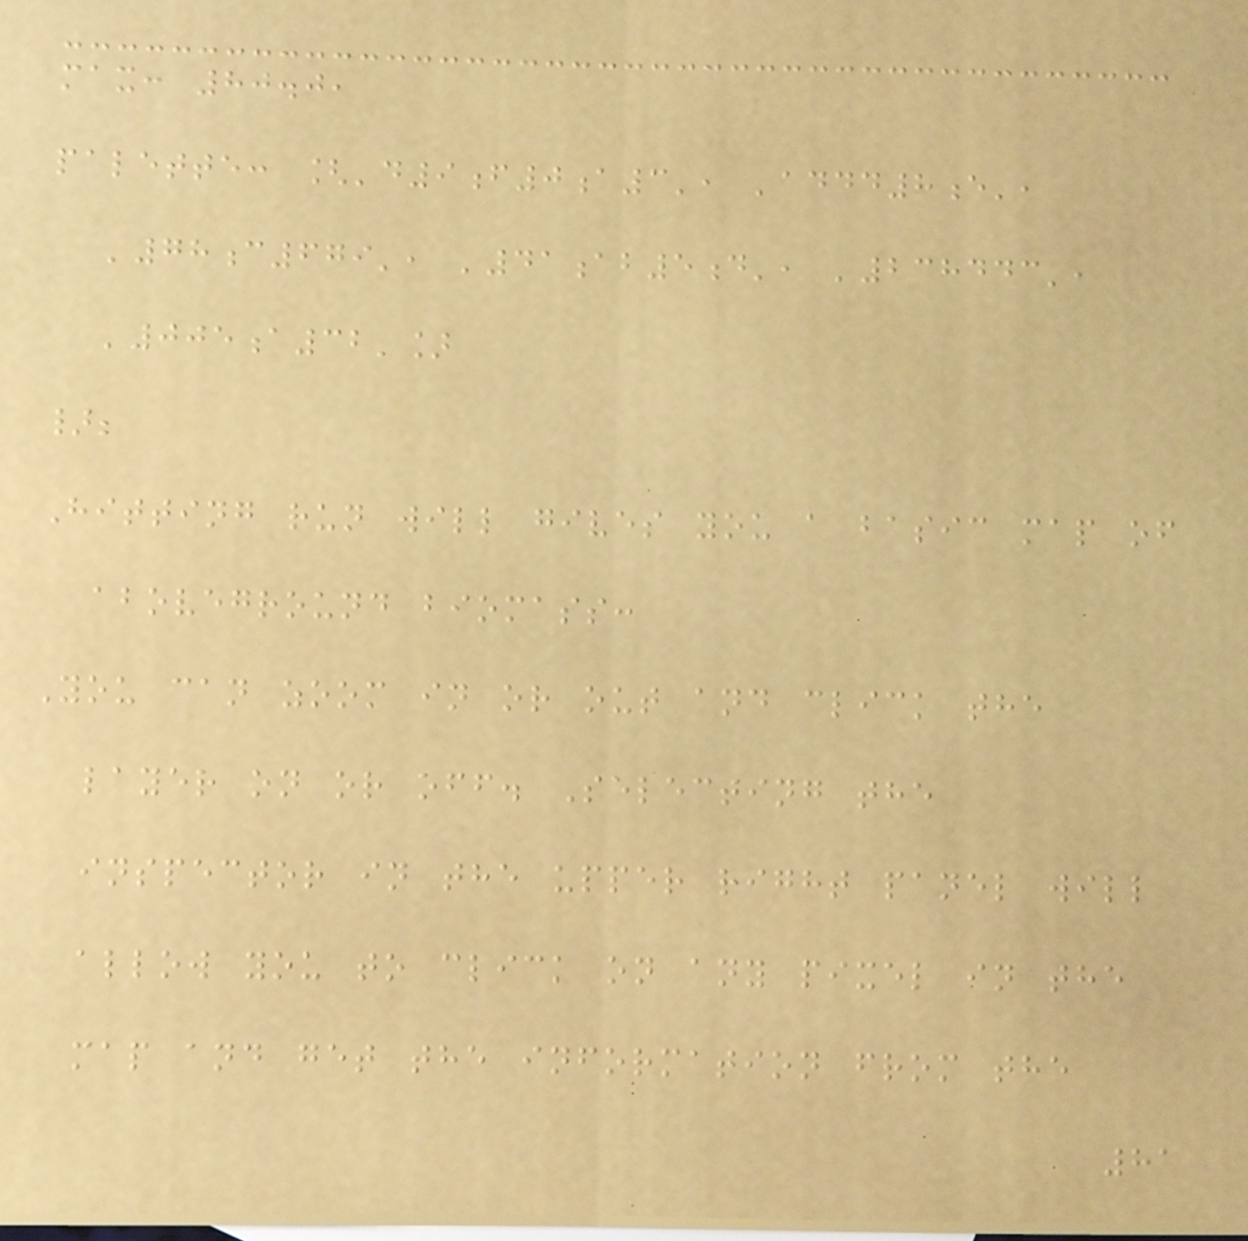max: 80.0,
palette: ['d9f0a3', 'addd8e',
'78c679', '41ab5d', '238443',
'005a32']
};
Hitting run will gives you a basic map of
aboveground biomass:
You can zoom in or out and click the
layer on or off. Selecting the
inspector in the upper right panel will
allow you to click on any pixel in the
map and get the information from the
81
